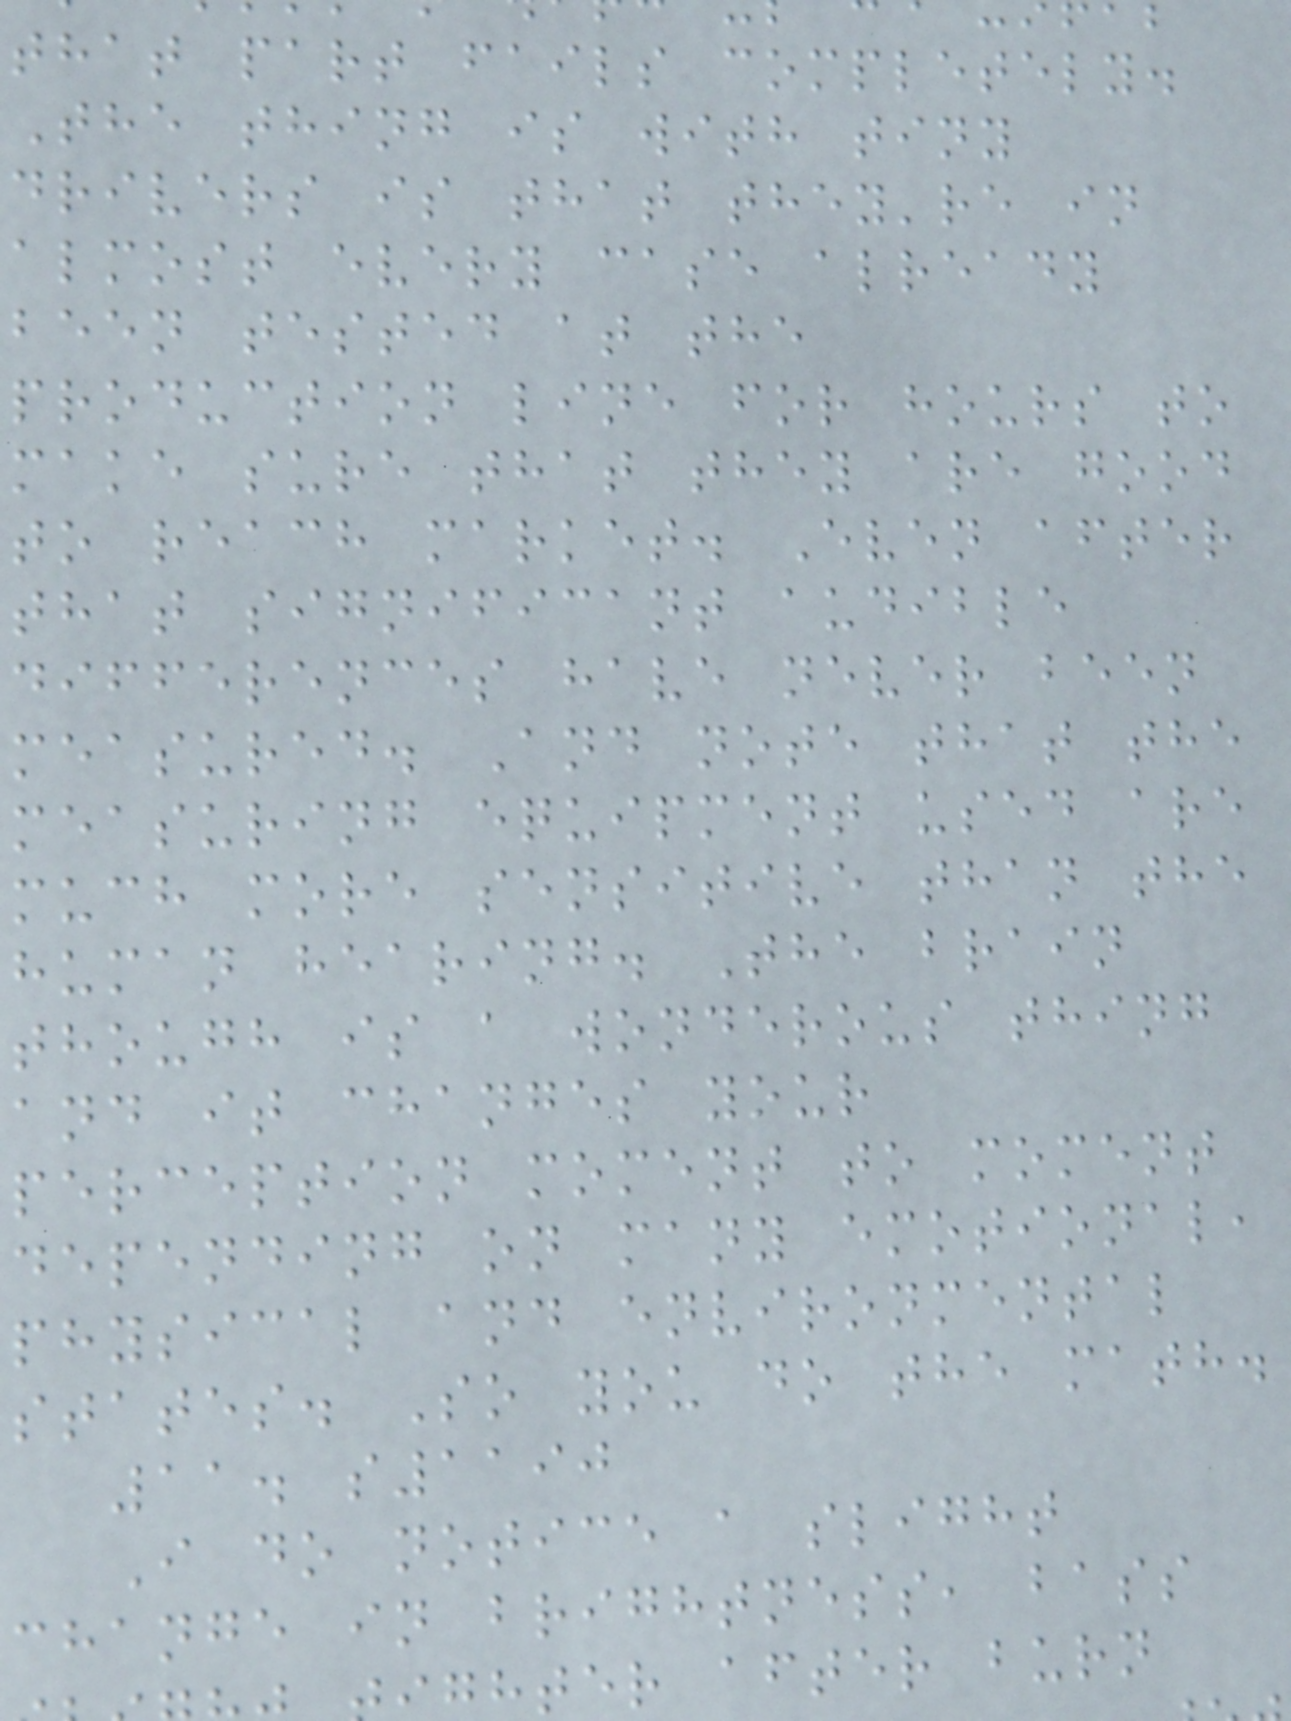that part fails completely.
The thing is with tiny
drivers is that they're in
almost every case already
been tested at the
production line for hours to
make sure that they are good
to reach market. Even after
that significant audible
differences have never been
measured. And note that the
measuring equipment used are
much more sensitive than the
human hearing. The brain
though is a wonderous thing
and it changes your
perception moment to moment
depending on many emotional,
physical and environmental
states. So you do the math.
11. s1190
I do notice a slight
change in brightness, bass
hter after burn
